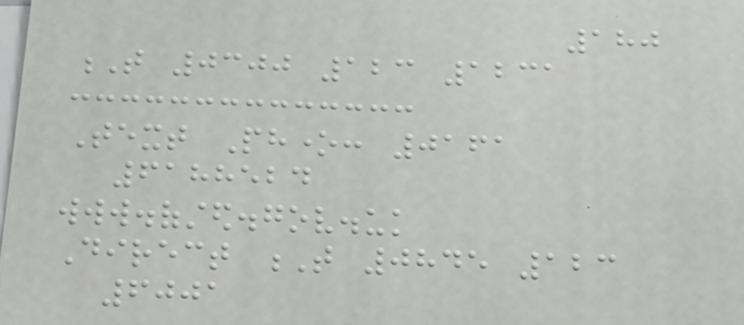180
T 0300 123 1231
Text Phone: 0161
6188524
www.ofsted.gov.uk
Direct T 0845 123
6001
